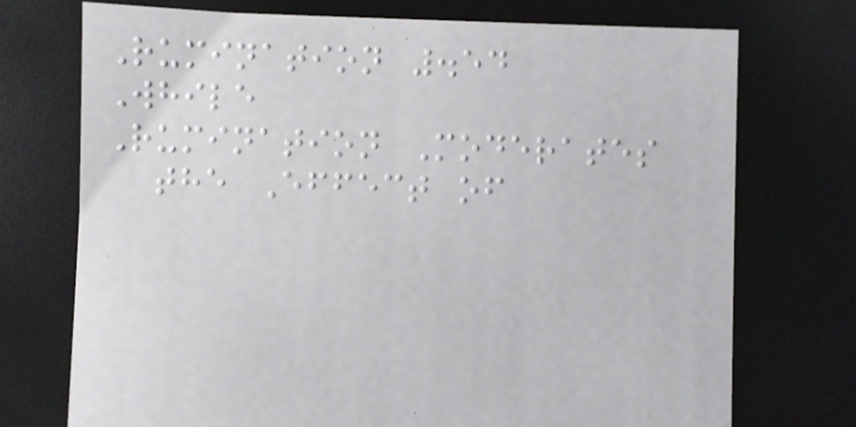Rumination .54
While
Rumination Moderates
the Effect of
